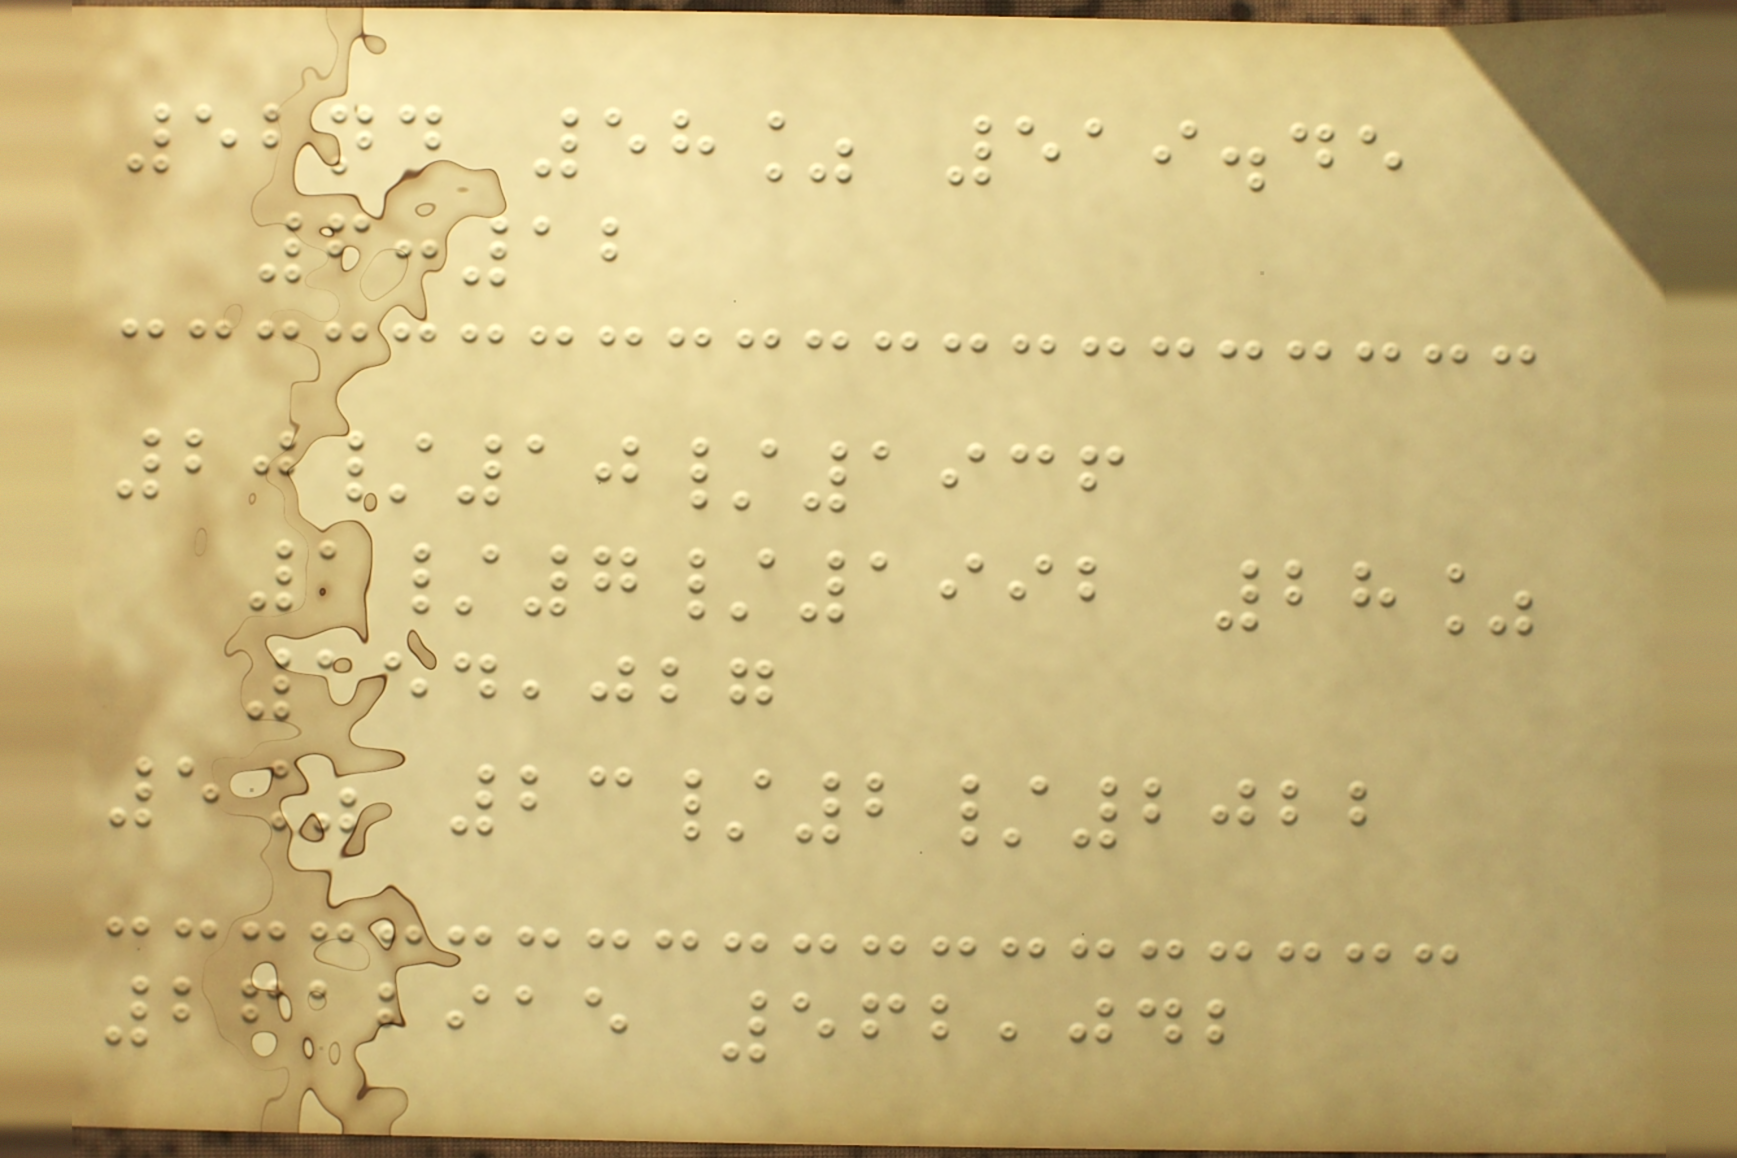52nd 58% 519.45
6:12
20/10/1936
1/7/1992 28%
154,027
5% 23/2/2022
2612915 562,042
